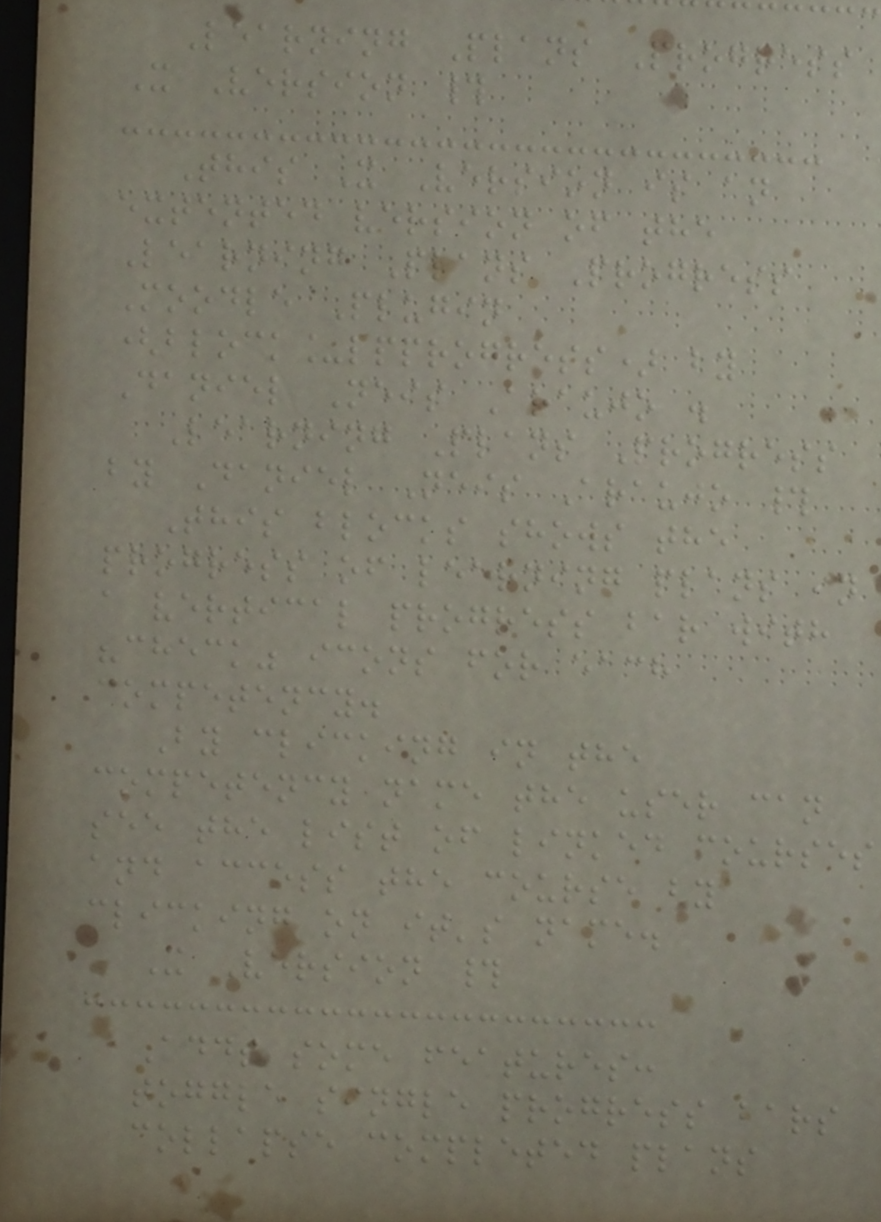Learning Plans Progress
X Version #
This X Version is an
extented version of the
Learning Plans Progress
Moodle Plugin
(block_lpprogress) by
Daniel Neis Araujo .
Learning Plans Progress
by Daniel Neis Araujo #
This blocks shows the
progress of learning plans in
a vertical progress bar with
"check" icons for each
competency.
By clicking in the
competency name the user can
see the list of linked courses
and access the course by
clicking on it's name.
X Version #
Adds some features:
toggle single progress bars
collapse completed plans
